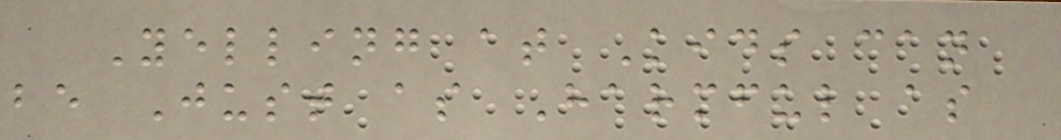Yelling at Kids can
be Just as Harmful as
